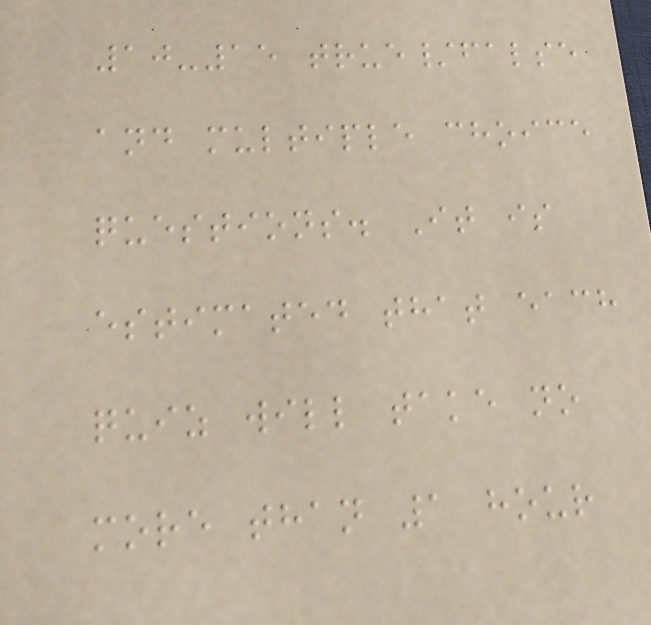10-15 true/false
and multiple choice
questions. It is
estimated that each
quiz will take no
more than 1 hour
